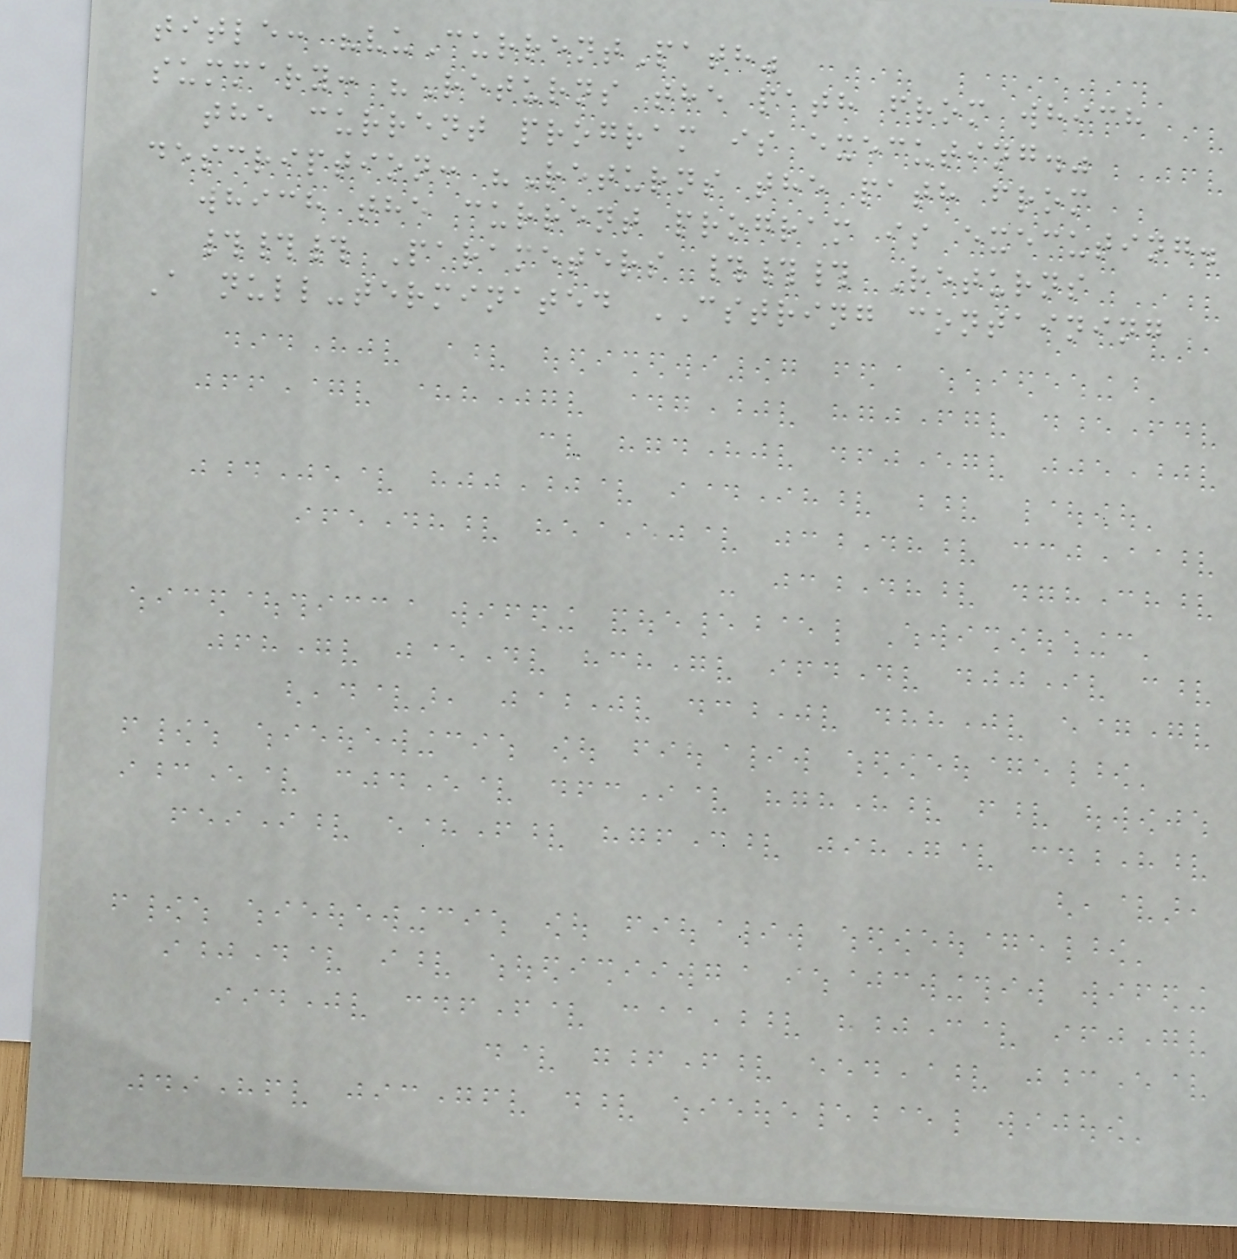title: "vuCurrentPath"
summary: "Returns the path from which
the current program is executing."
description: "Returns the path from
which the current program is executing.
### Parameters ### Returns
A null-terminated CSTRING containing
